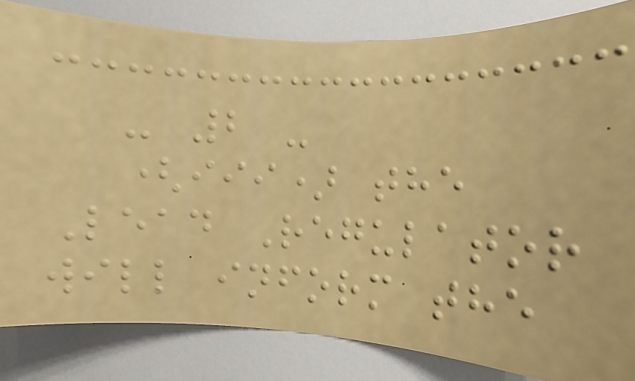- 2 -
(iii) the
Lead Regulator
will inform the
